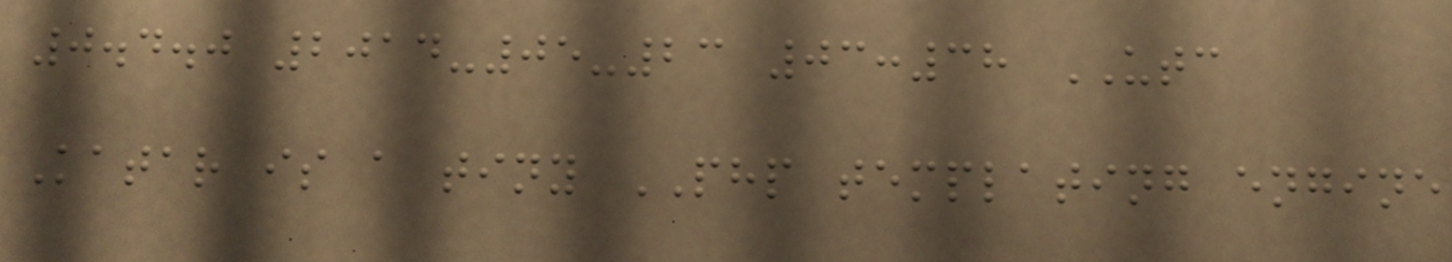0.4.0 2014-05-23 03:38 UTC
Katar is a tiny PHP templating engine
